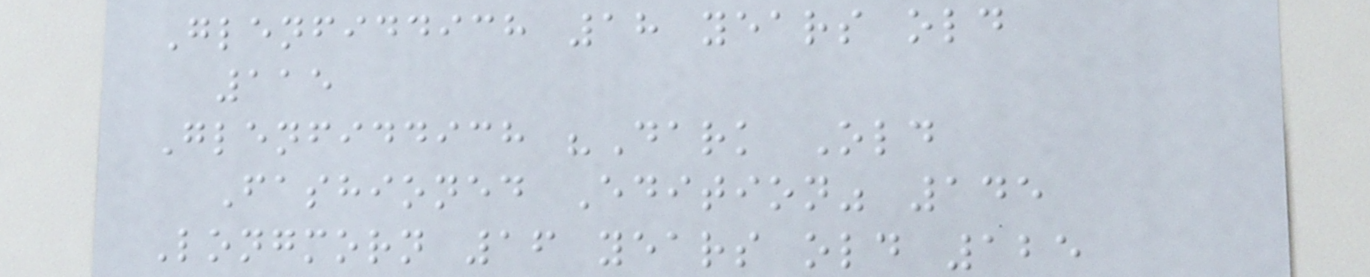Glenfiddich 18 years old
115
Glenfiddich "Dark Old
Fashioned Edition" 145
Longmorn 16 years old 125
